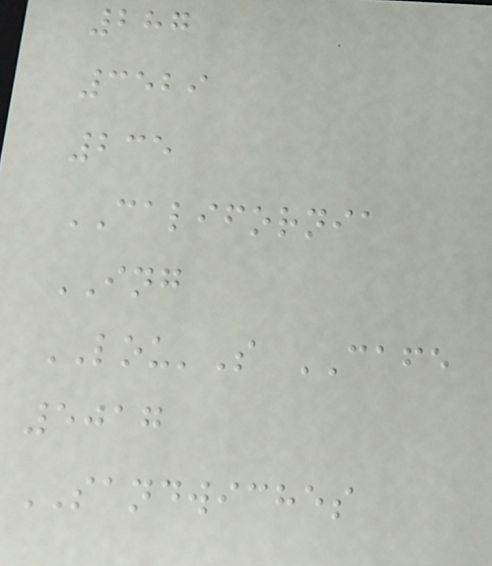287
3529
235
CALIFORNIA
ING
LOU'S CAFE
5017
SANDWICHES
